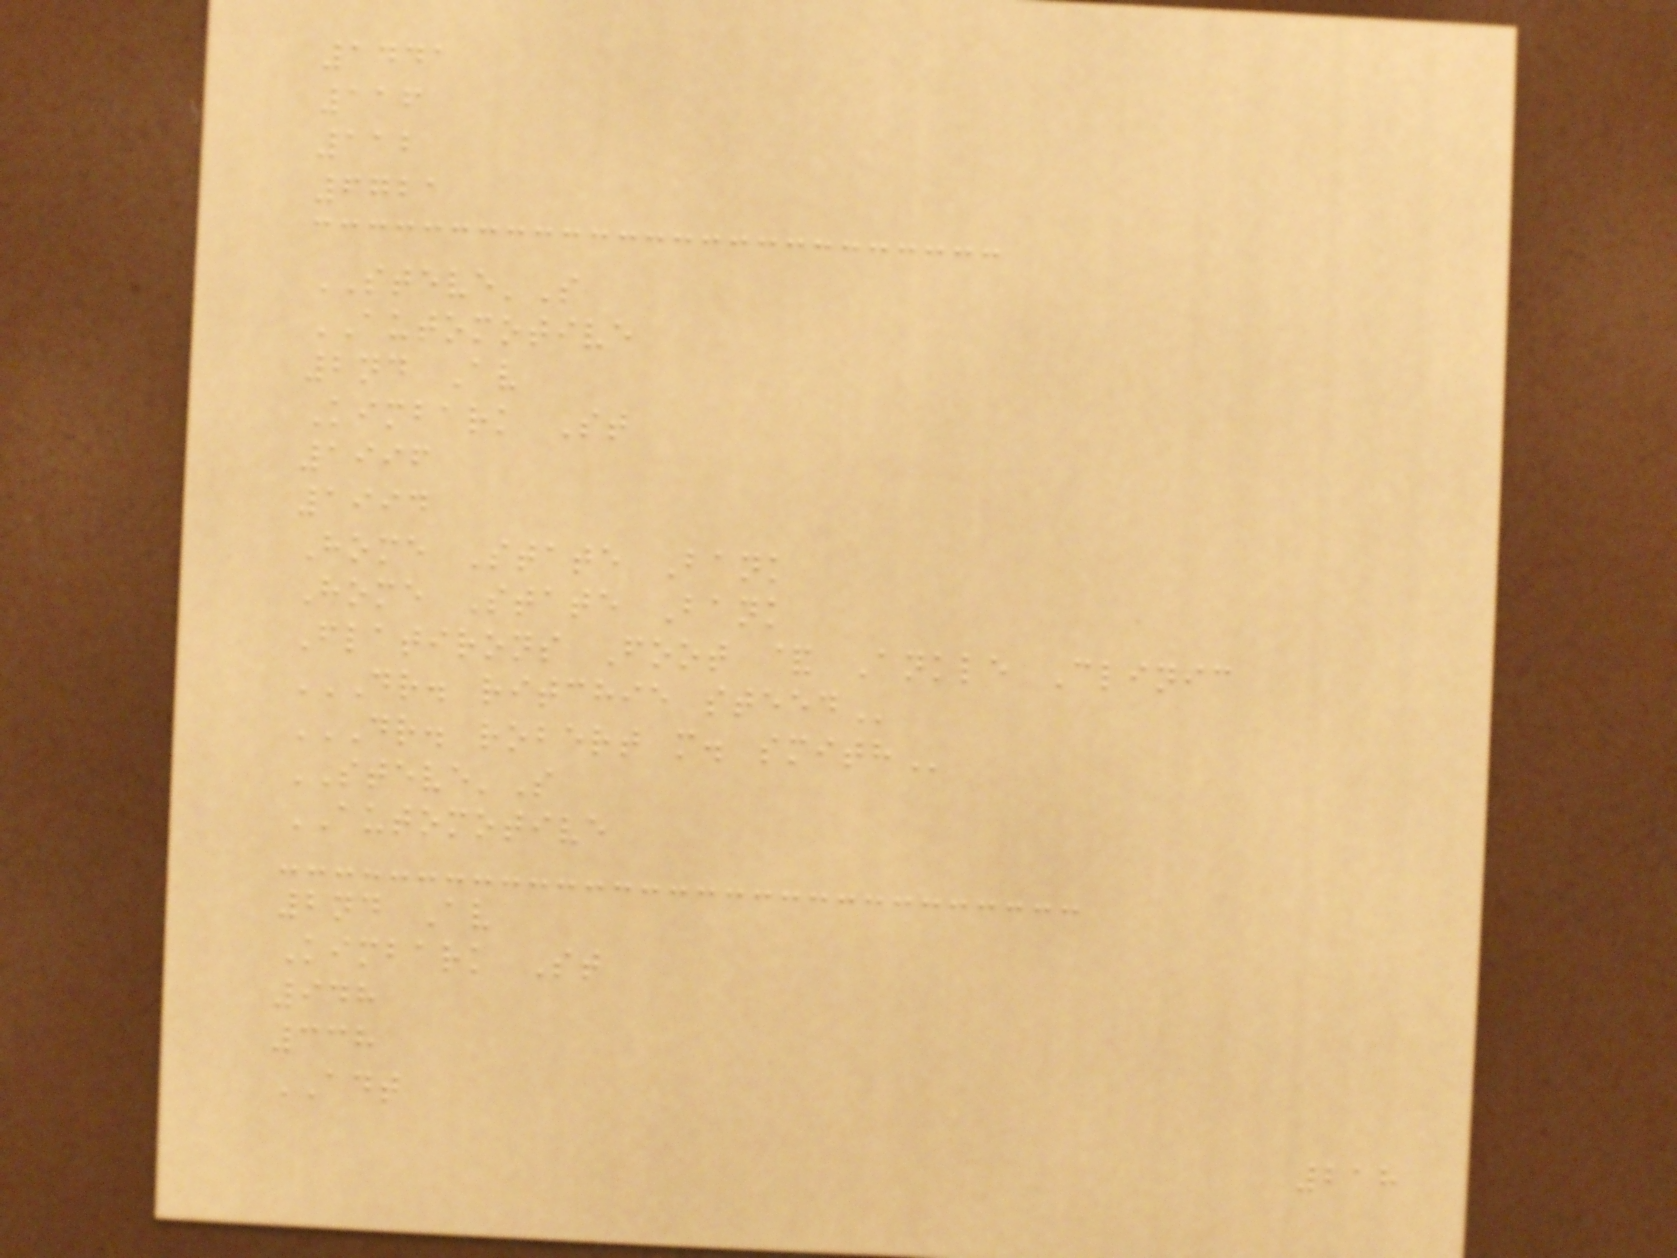1441
116
112
6721
STEVE'S
AUTOMOTIVE
2nd Av
Kimbark St
1996
1994
Home State Bank
Home State Bank
Flatirons Foot & Ankle Clinic
DR. RITCHIE STEED
DR. ROBERT M. SMITH
STEVE'S
AUTOMOTIVE
2nd Av
Kimbark St
948
338
ADT
218
